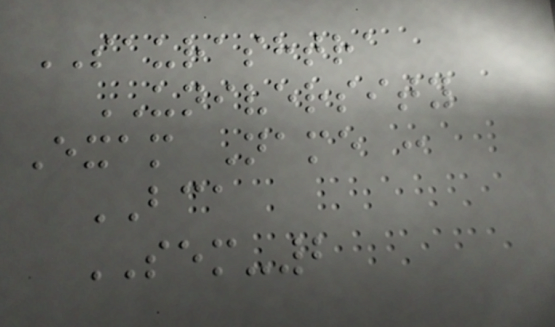SAURASHTRA
UNIVERSITY
Exam Name :
BCA
SEM-2
